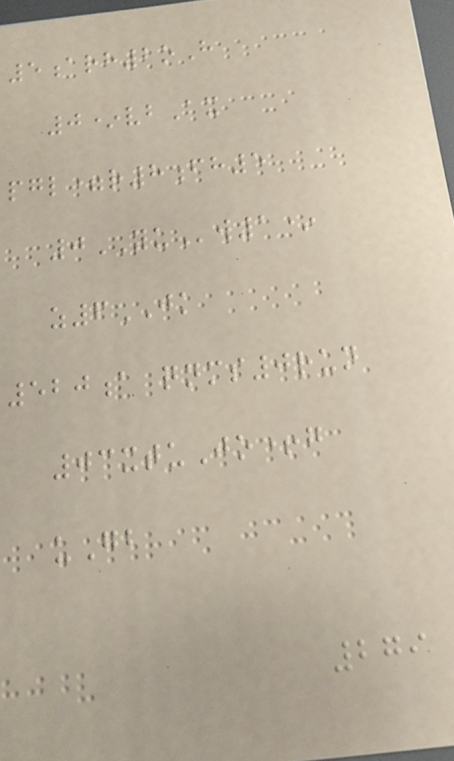5arh2oH
0*vbAx
pgl=r8fh5
0YUw1*
z6JK
520a qnms0run
03xtuJo+g
uGb
279
